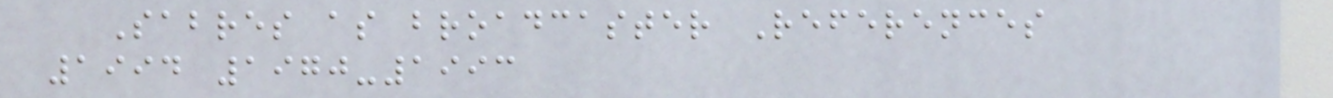Sabres as broadcaster References
1994 1970-1993
